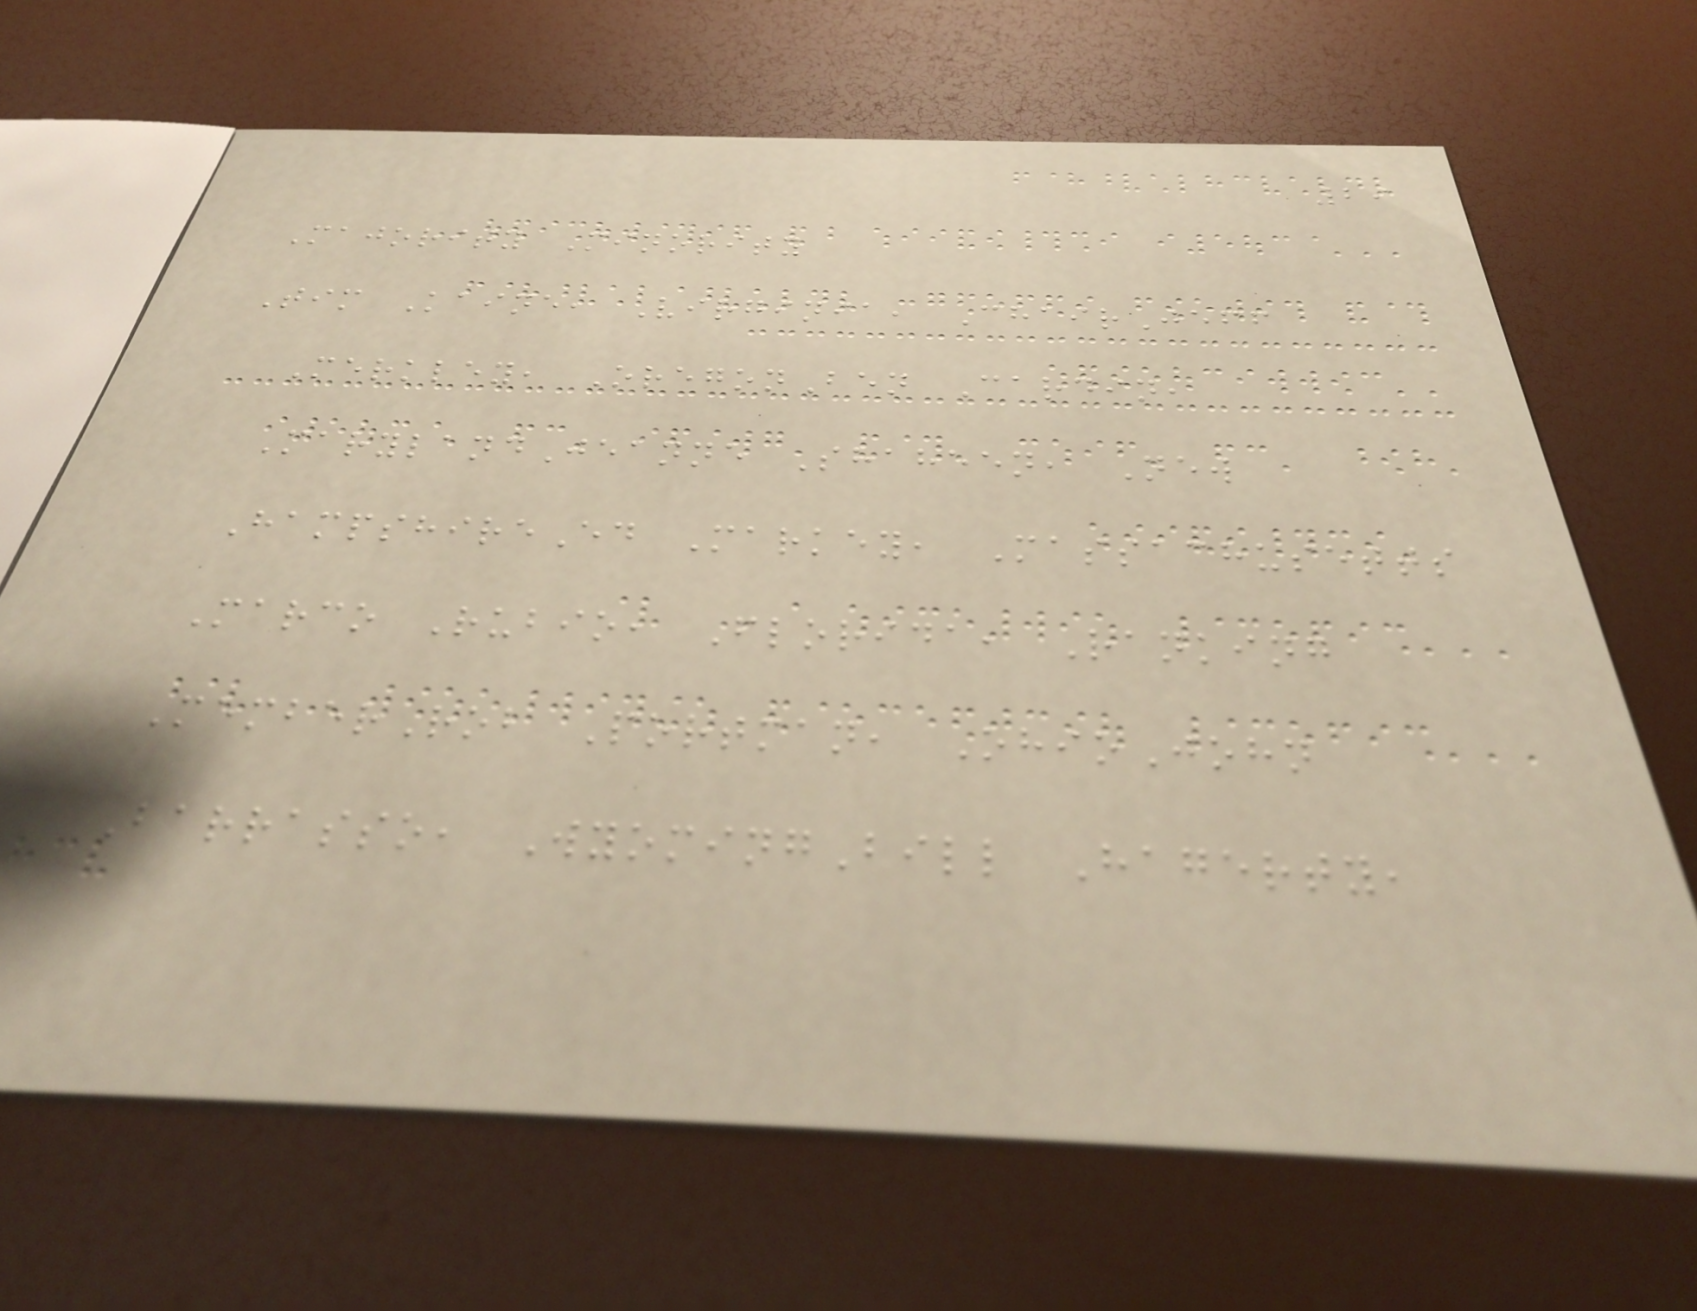29
Majority Minority
Tim Kaine, Virginia, ChairJeff
Merkley, OregonBen Cardin,
MarylandJeanne Shaheen, New
HampshireEd Markey, Massachusetts
Marco Rubio, Florida, Ranking
MemberRob Portman, OhioJohn
Barrasso, WyomingBill Hagerty,
